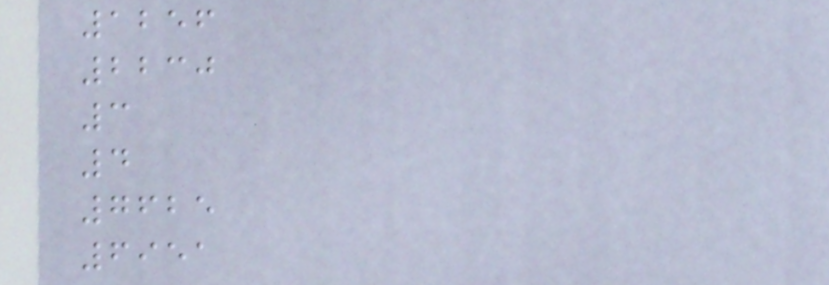1256
2230
3
4
7625
6951
